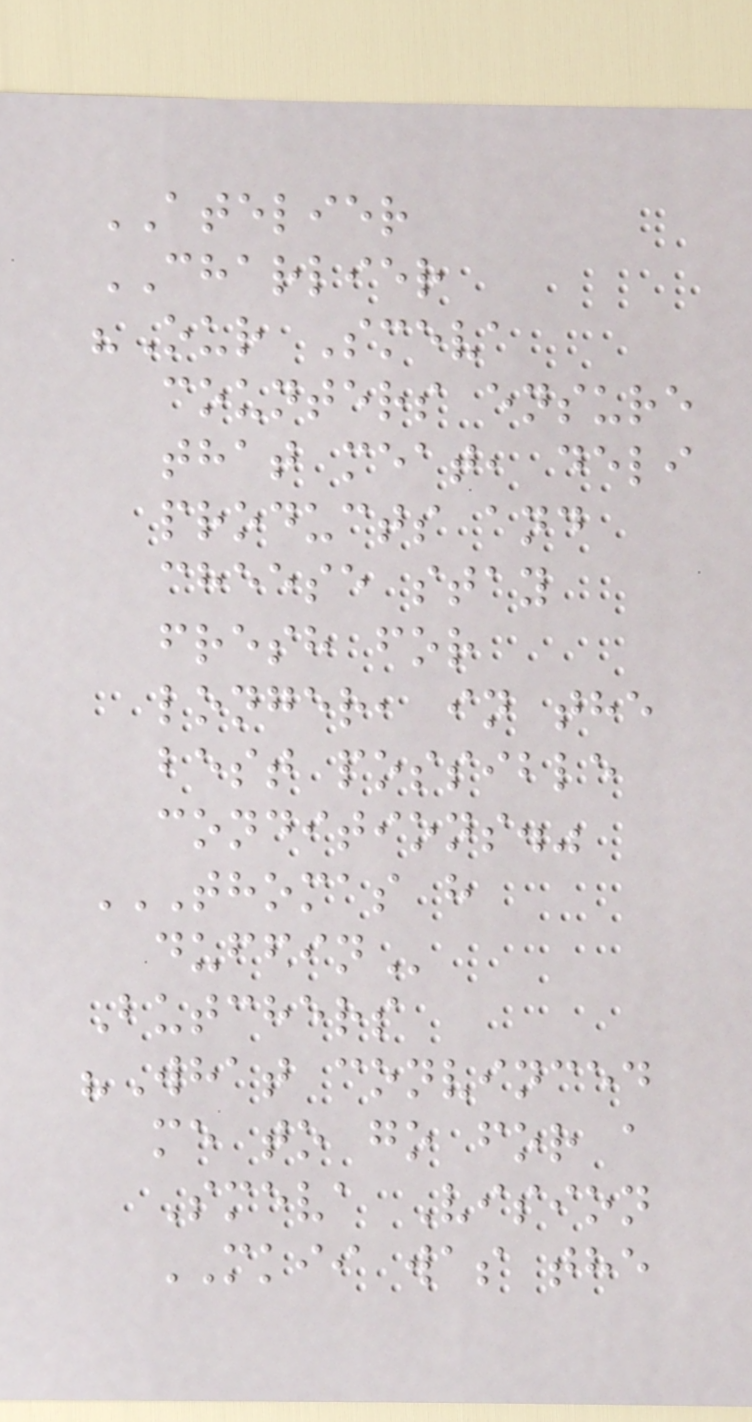ATELIER
CHARLIER
"Our Smeva
counters ensure
that meat, deli
products and
cheese stay
fresh for
longer, in the
best possible
conditions."
THOMAS H
DUFFIN
Butchers
"What convinced
me to go for a
Smeva Vision
MKII was the
